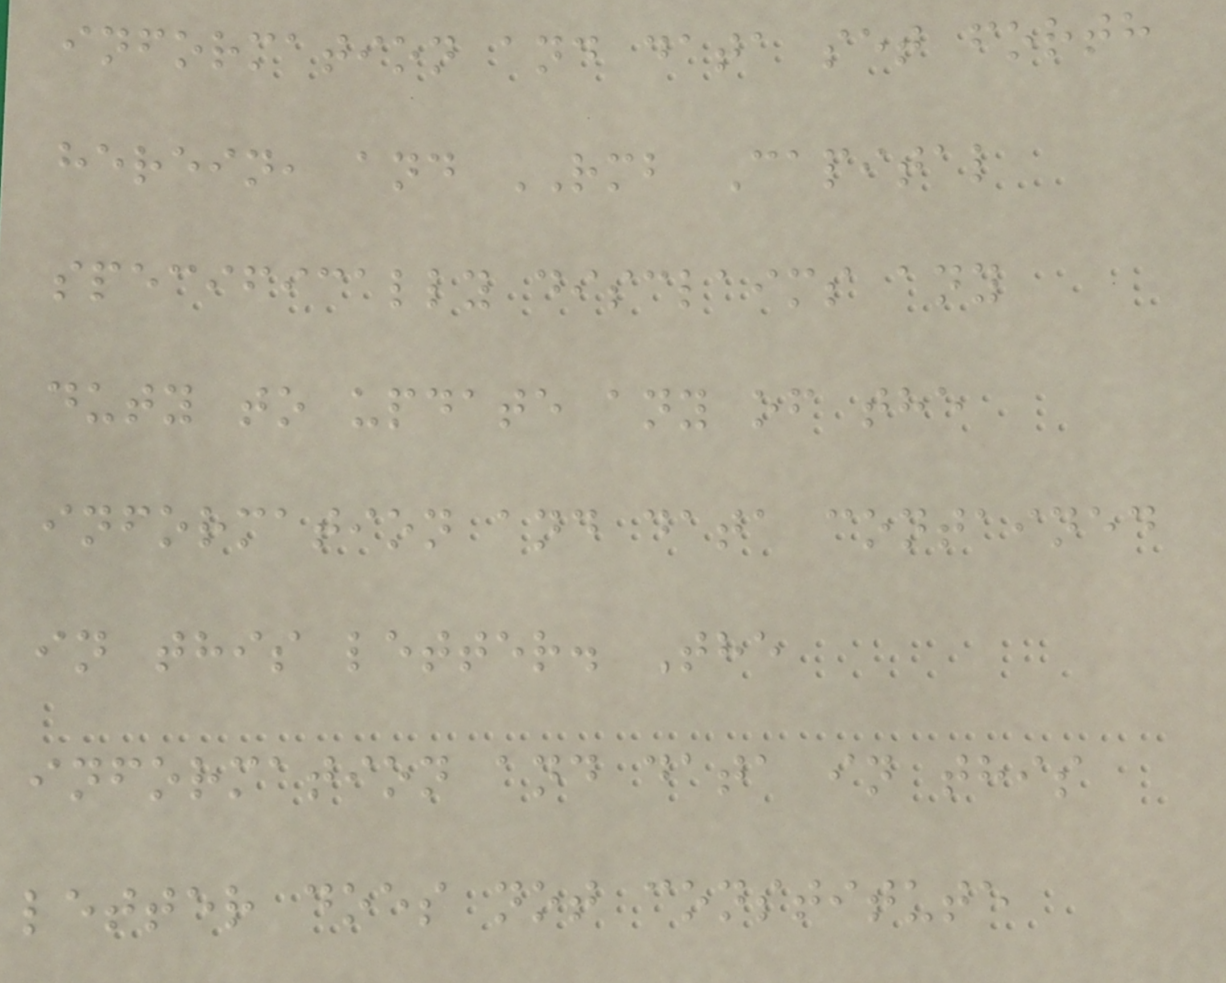information and data set forth
herein, and RMB Capital
specifically disclaims any
duty to update any of the
information and data contained
in this letter. The
information and data in this
letter does not constitute
